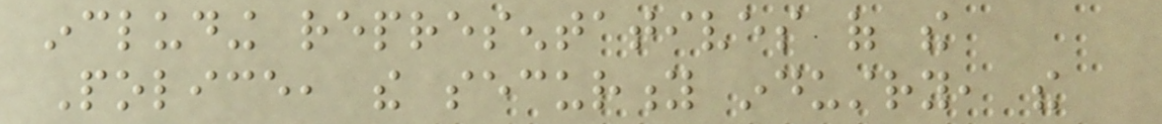including representatives of the
Police, the security industry, the
